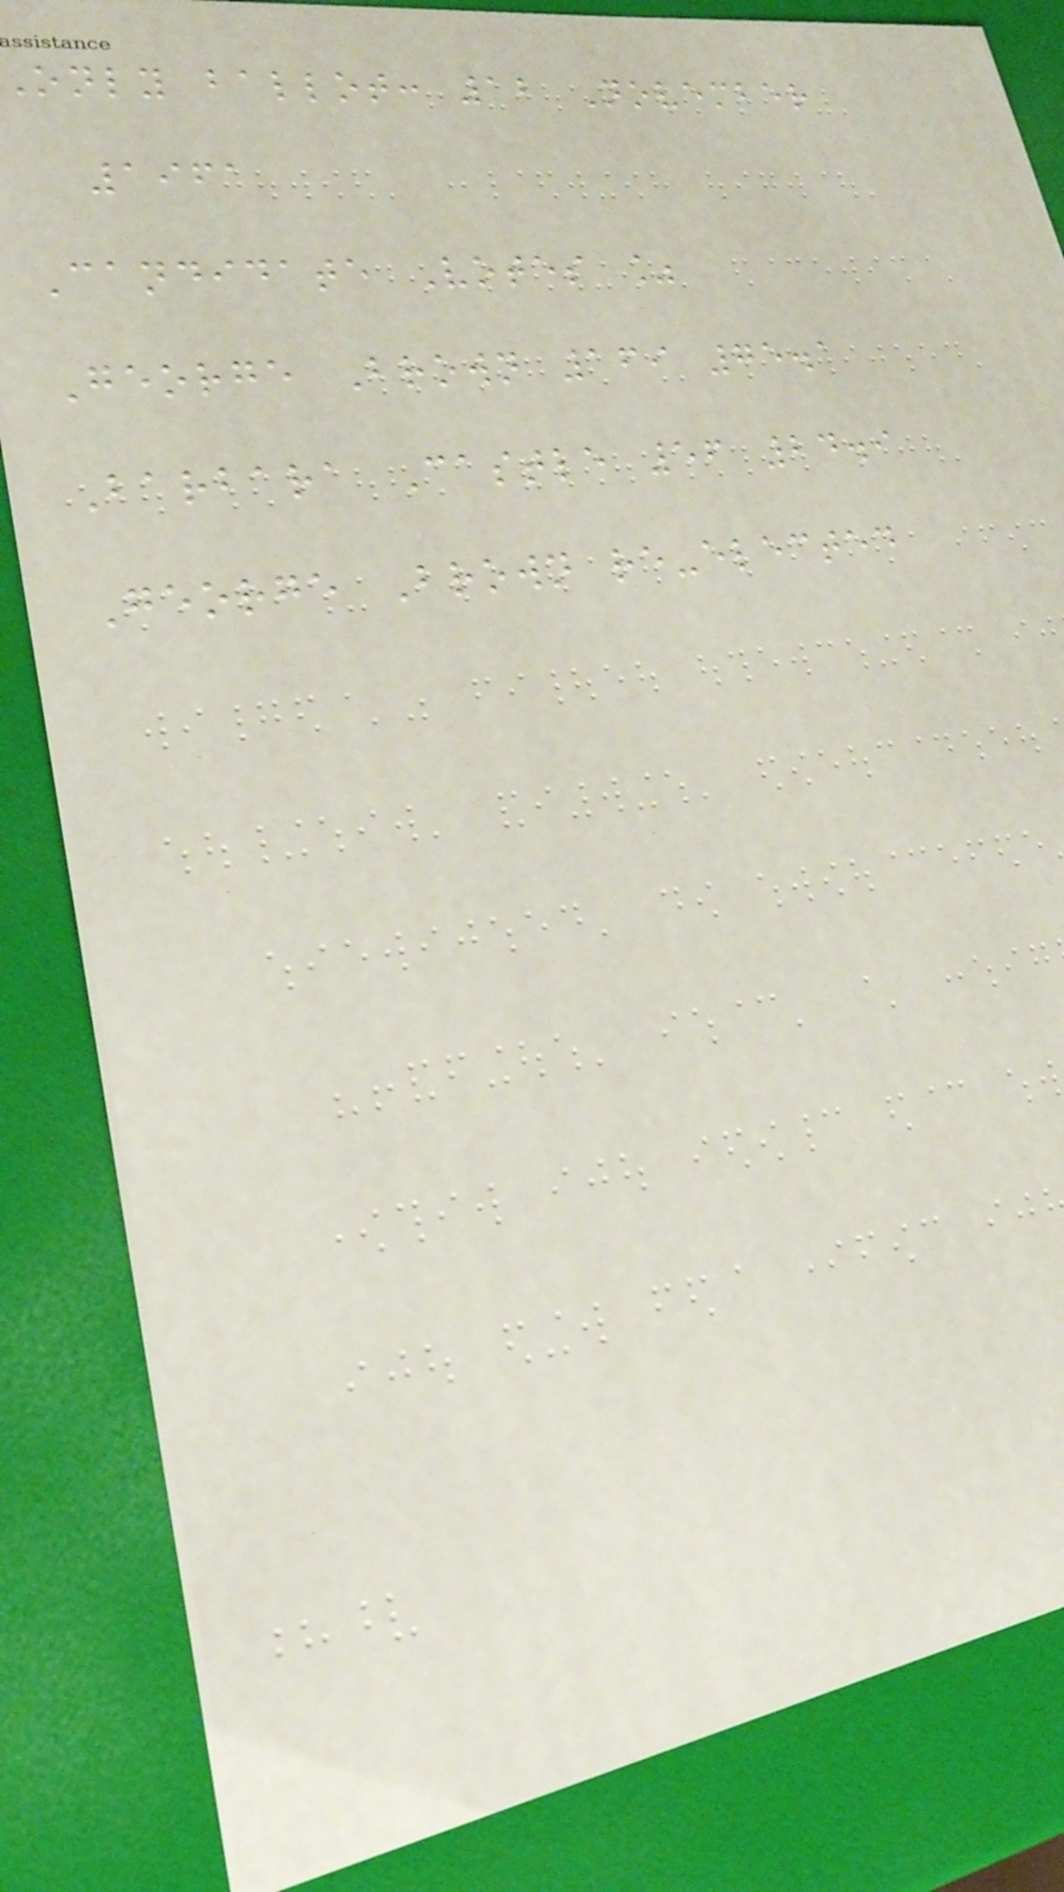only ballot: 12 November
1961
Candidate Votes %
George Brown 169 75.1
Barbara Castle 56 24.9
George Brown re-elected
